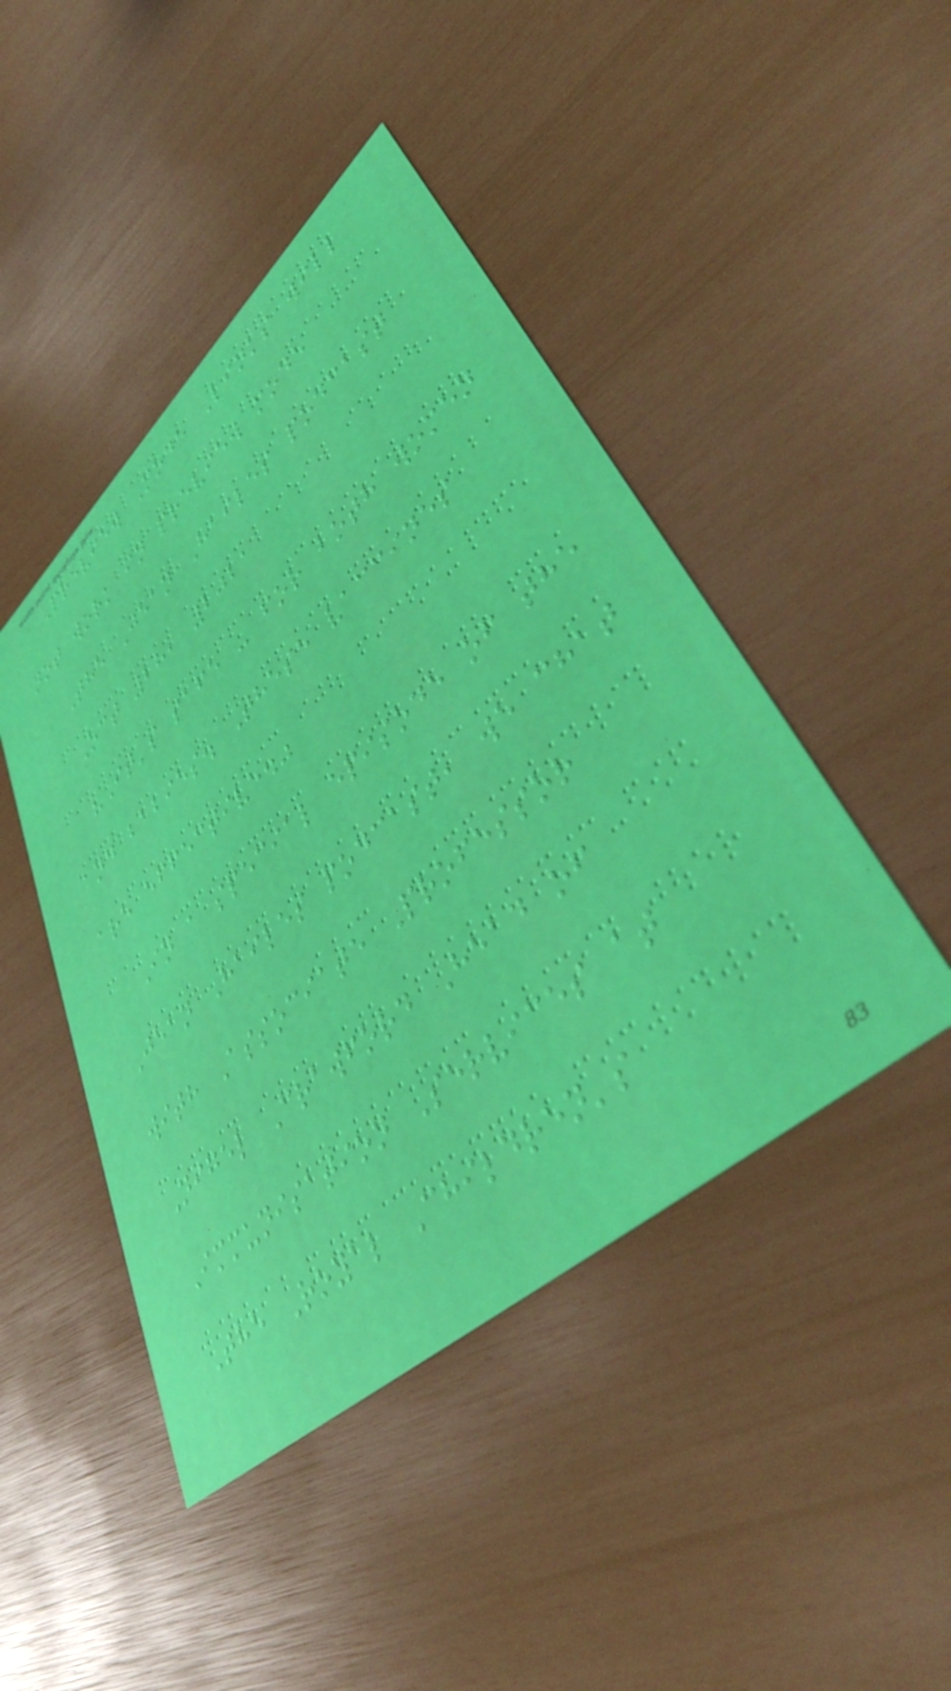Preview Mode Links will
not work in preview mode
The Jean Hailes podcast
Oct 28, 2021
"It's safe - for both women
and babies. These vaccines
are effective."
In a special episode of the
Jean Hailes podcast, we chat
with Associate Professor
Nigel Crawford Head of
Immunisation Services at
The Royal Children's
